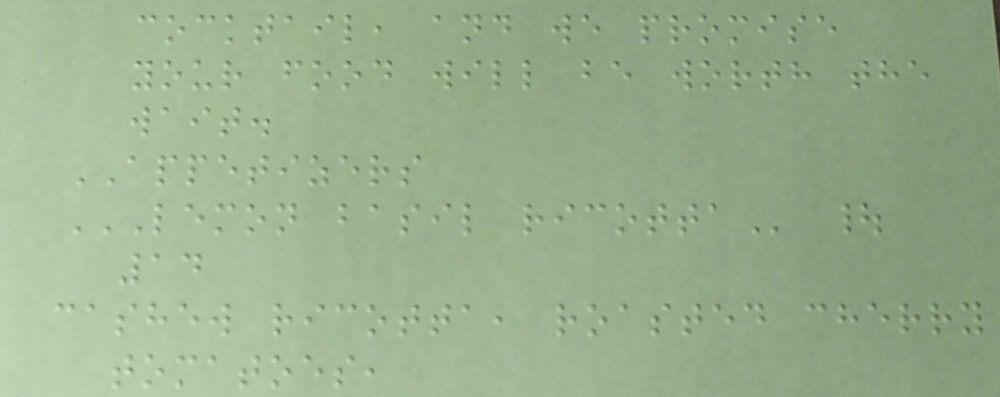cocktail, and we promise
your food will be worth the
wait.
APPETIZERS
LEMON BASIL RICOTTA |
14
cashew ricotta, roasted cherry
tomatoes,
